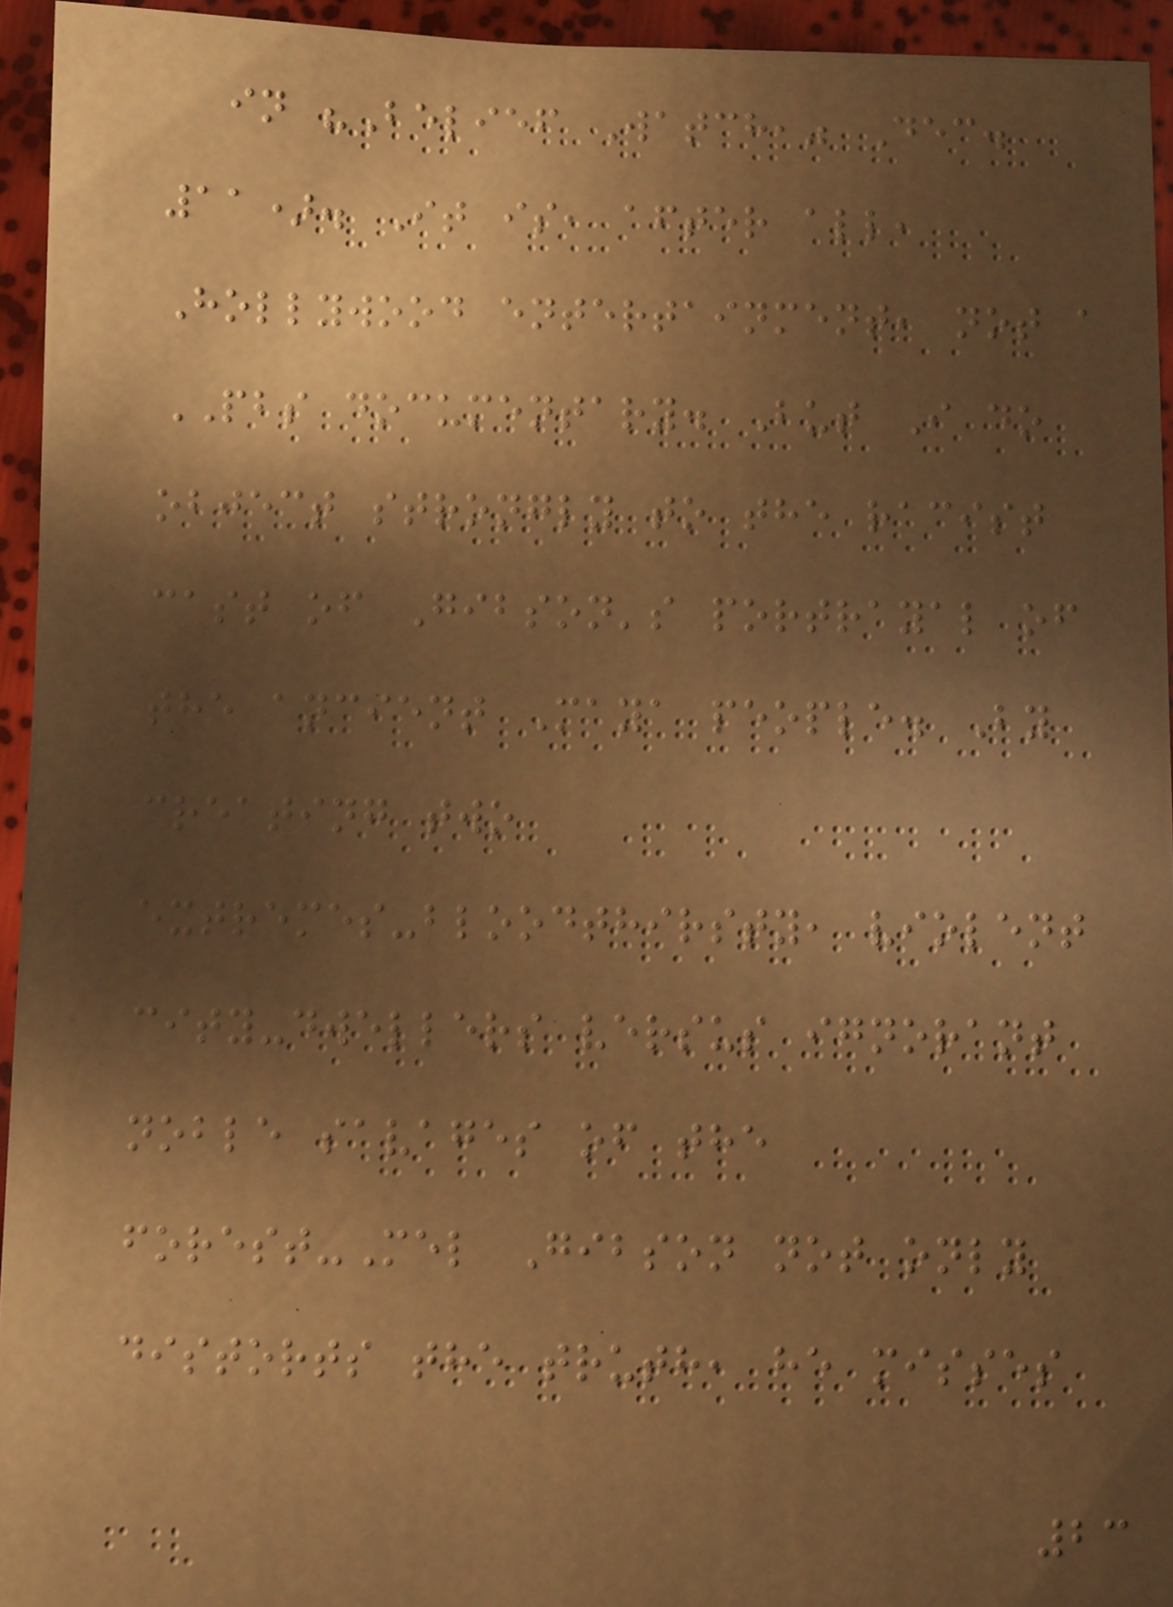in "Belief Watch," Dec.
11). It is, after all,
Hollywood entertainment, not a
PBS documentary. But I do
object strongly to the racist
cast of Gibson's portrayal of
the ancient Maya people. By
creating two
extremes-bloodthirsty, violent
city-dwellers versus ignorant
noble savages of the
forest-Mel Gibson not only
distorts the truth, he misses
23
